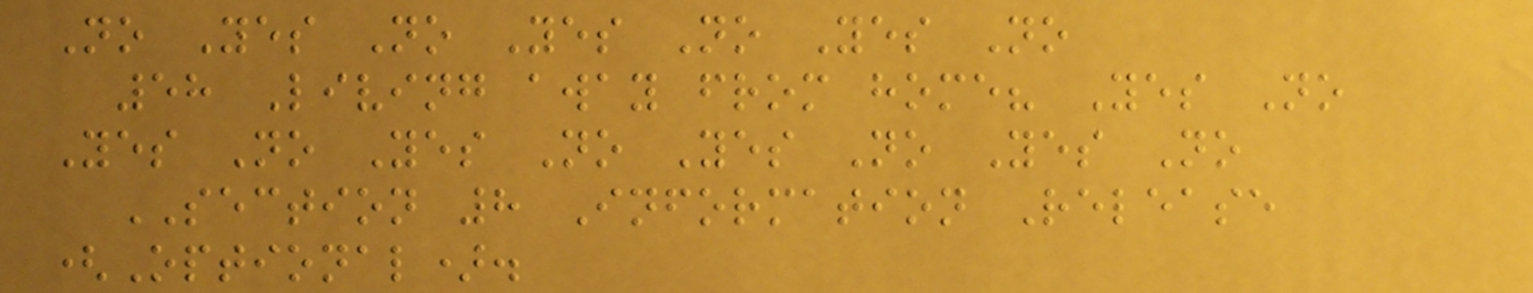No Yes No Yes No Yes No
58 Living away from home? Yes No
Yes No Yes No Yes No Yes No
SECTION 8 Information Release
(Optional).
